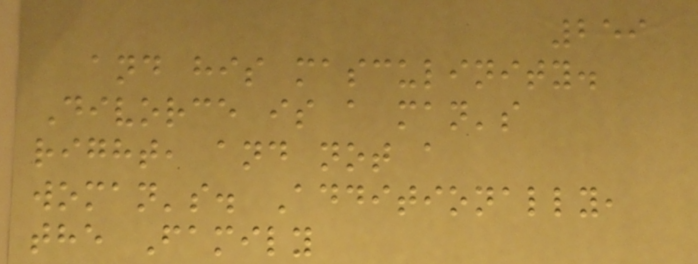259
and his masculinity.
Divorce is a man's
right, and not a
woman's. Additionally,
the Family
